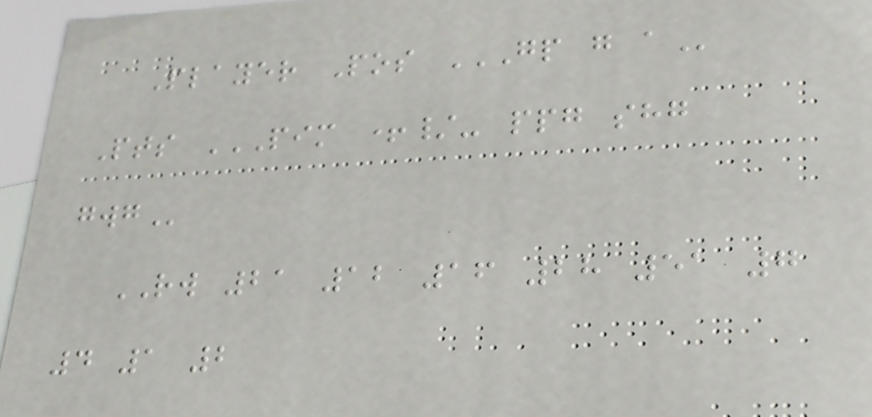Player Pos GP G A
Pts PIM +/- PPG SHG
GWG
RW 21 12 16 28 51 7
4 1 2
